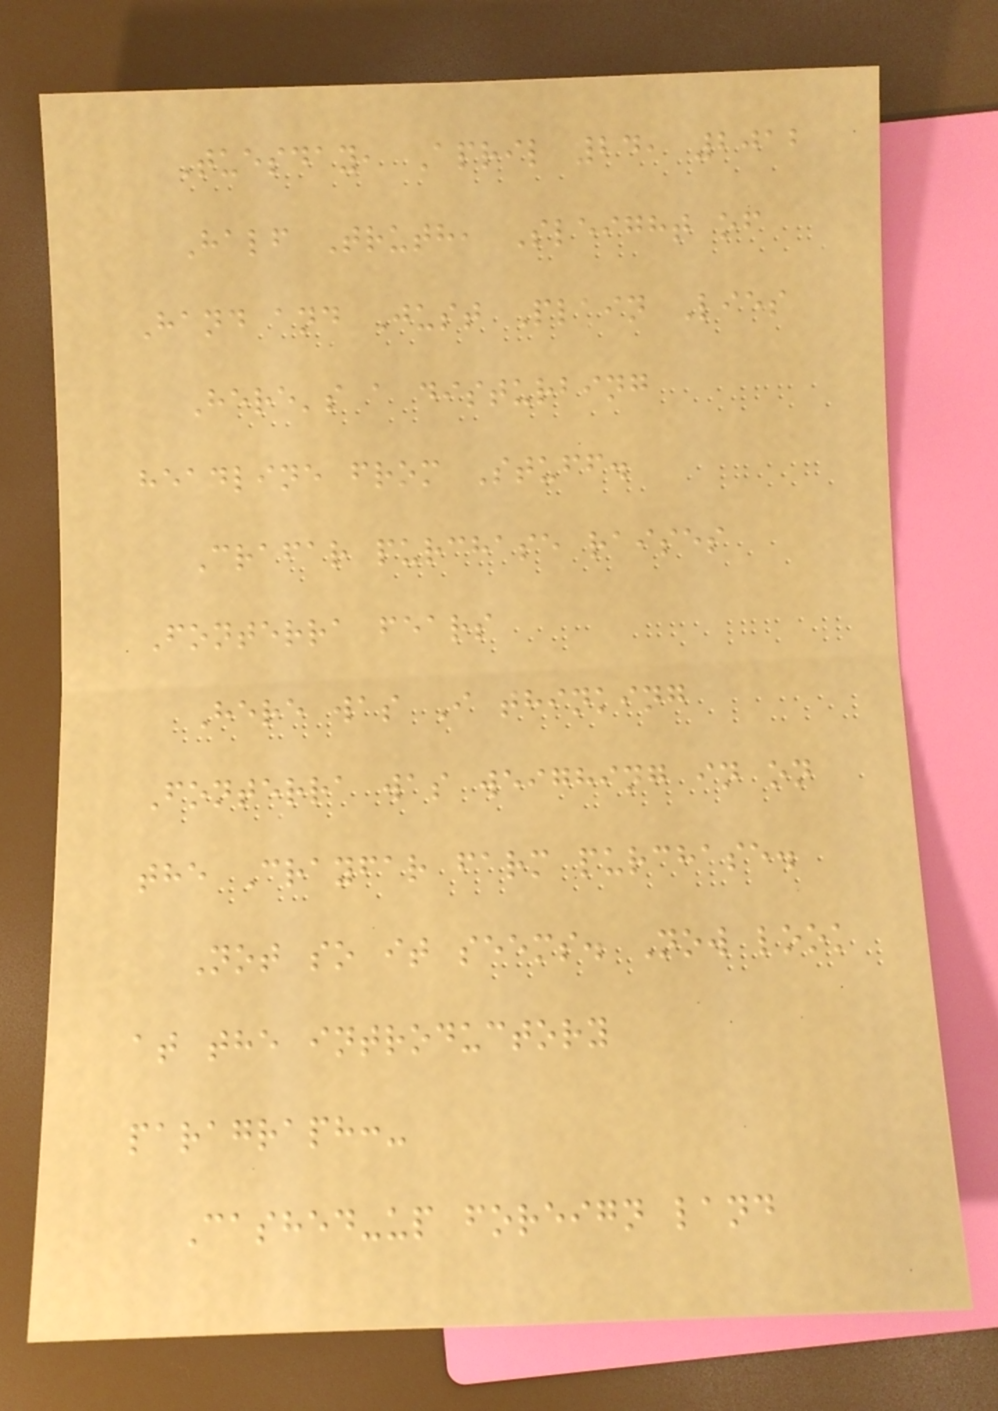Tuesday, April 24, 2012
Half Truth, Sleight of
Hand and Just Plain Lies
Here's a disturbing
headline from Stuff.
Crafar purchase raises
Fonterra fears
Here was I thinking
Fonterra was weighing in on
the Crayfar farm purchase.
Not so it seems. Now look
at the introductory
paragraph:-
Cashed-up foreign land
